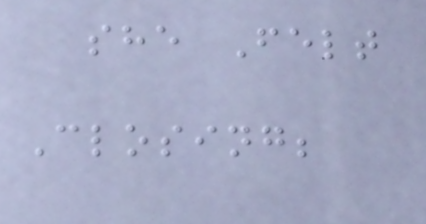she Felt
Closing;
